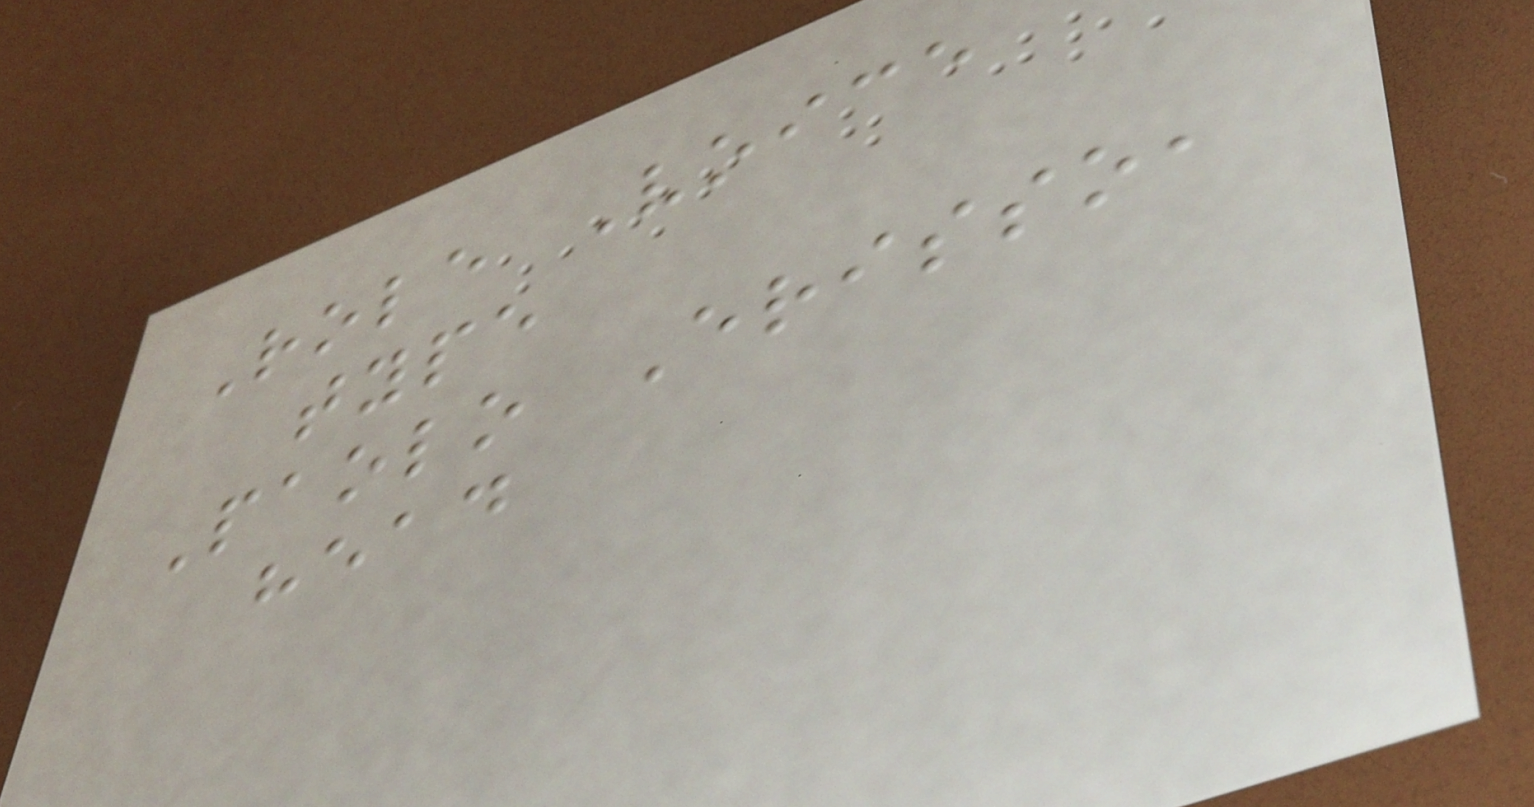Role Voice
type
Paolo Erisso,
head
